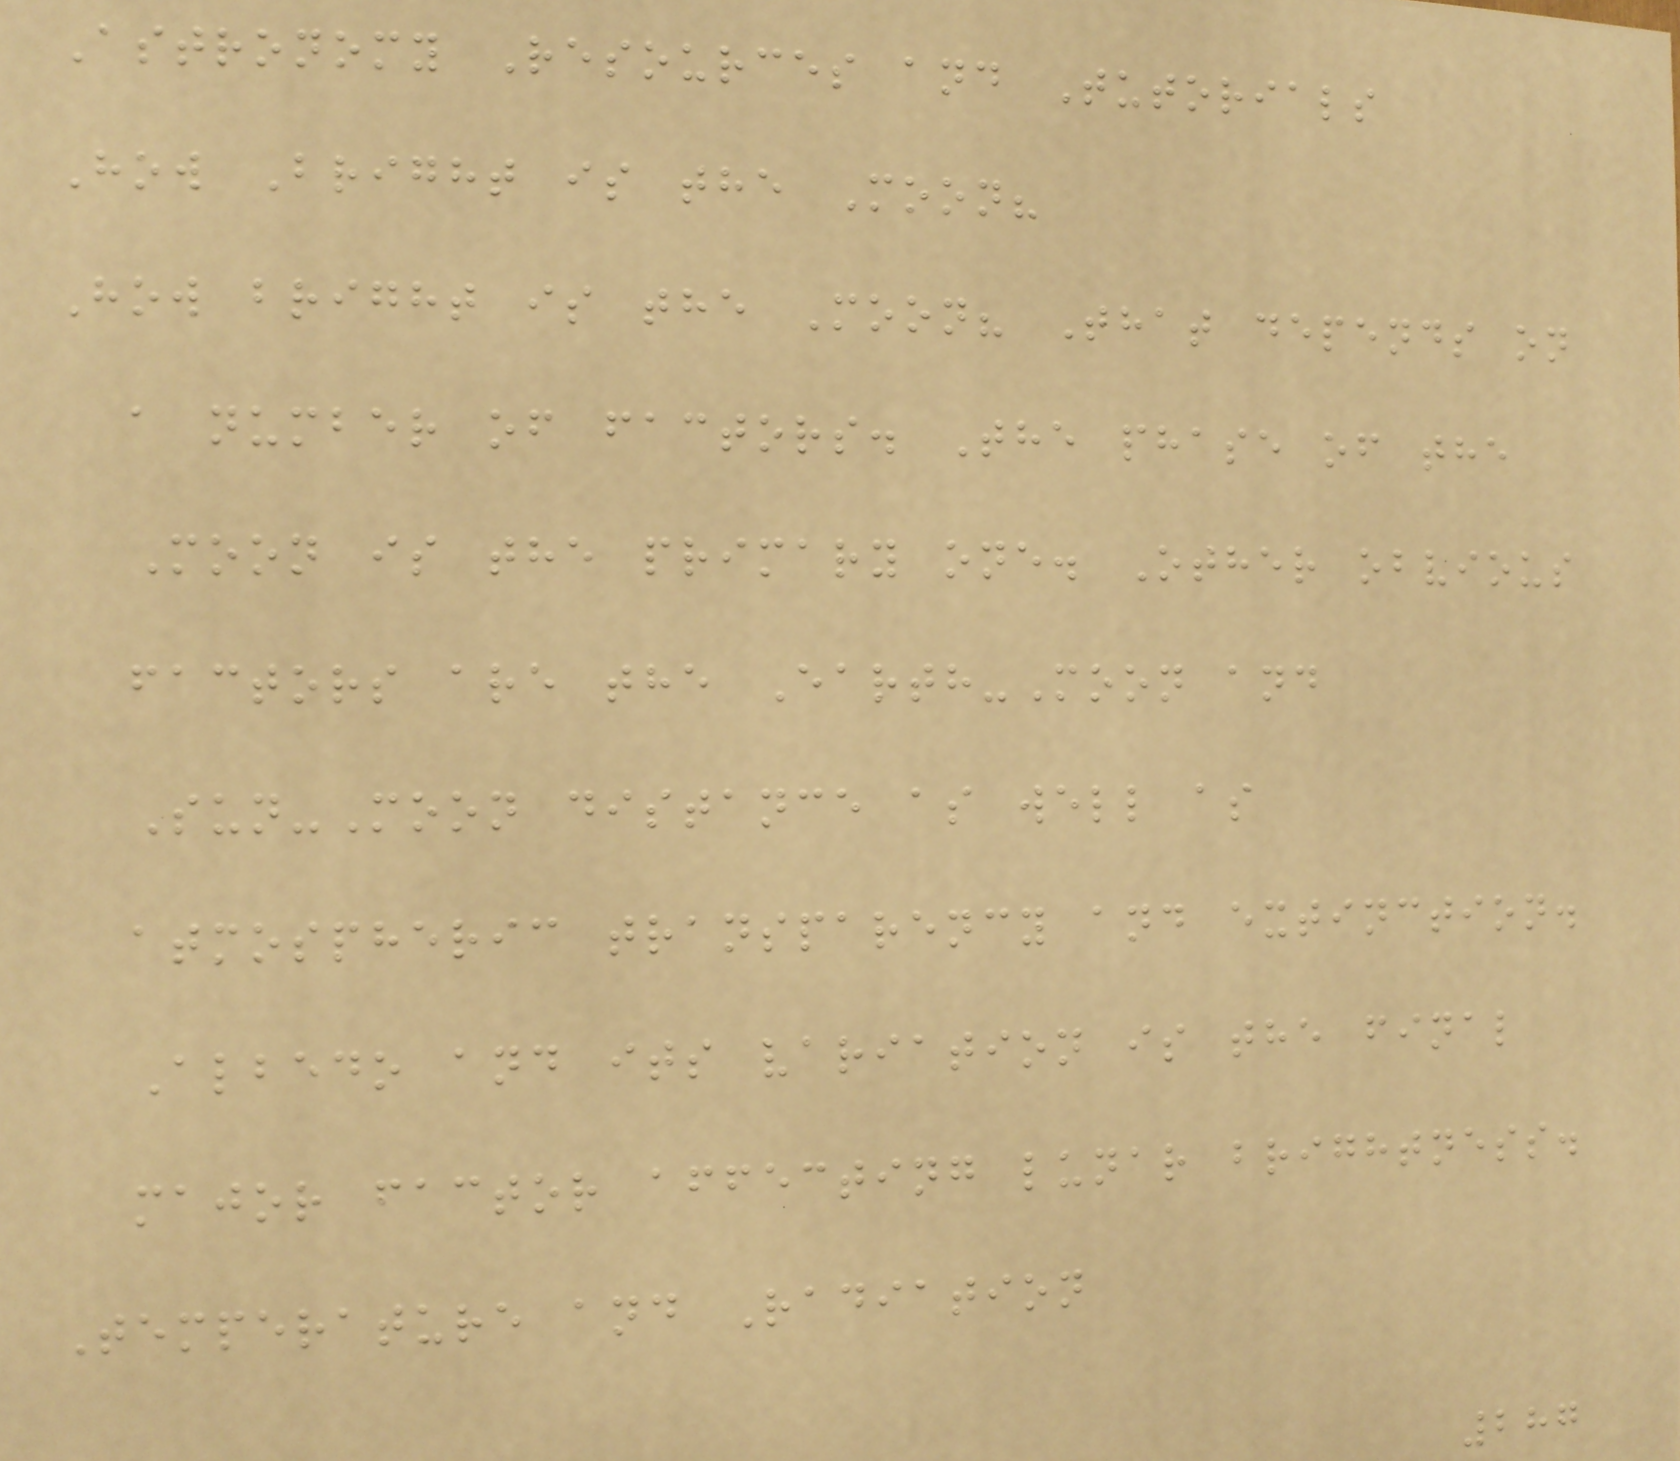Astronomy Resources and Tutorials
How Bright is the Moon?
How bright is the Moon? That depends on
a number of factors. The phase of the
Moon is the primary one. Other obvious
factors are the Earth-Moon and
Sun-Moon distance as well as
atmospheric transparency and extinction.
Albedo and its variation is the final
major factor affecting lunar brightness.
Temperature and Radiation
287
